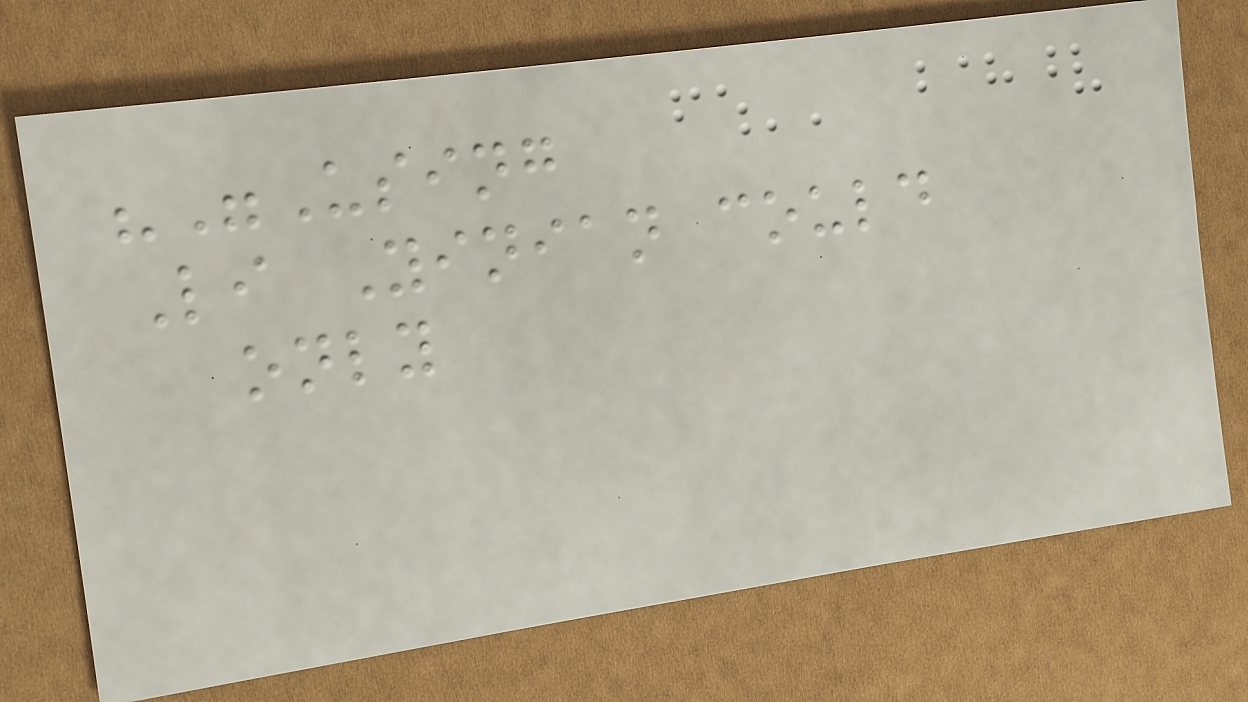""Using
Li Yinian could
only
